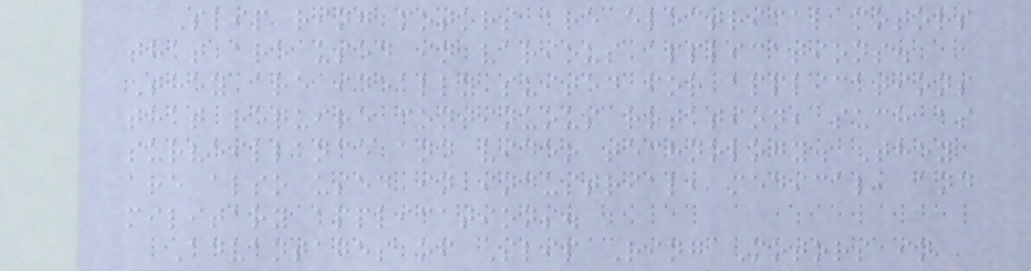Slip ring motors are electrical motors
that are used in various applications.
They are ideally suited for applications
that require continuous rotation, such as
surveillance and video technology. They
are also used in industrial, medical, and
military applications.
Advantages of Slip Ring Motors in
